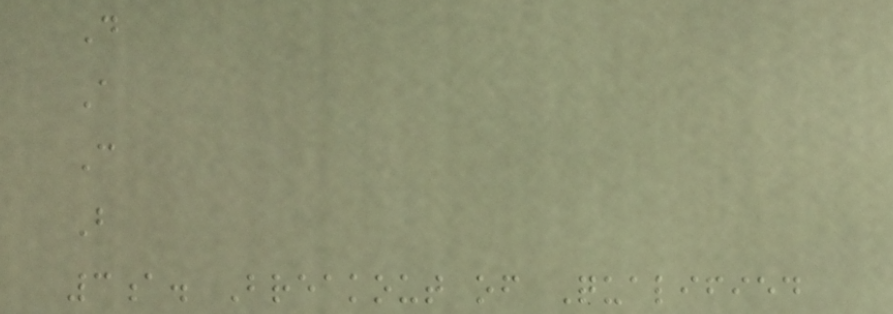D
A
C
B
3a. Breakout of Qualified
